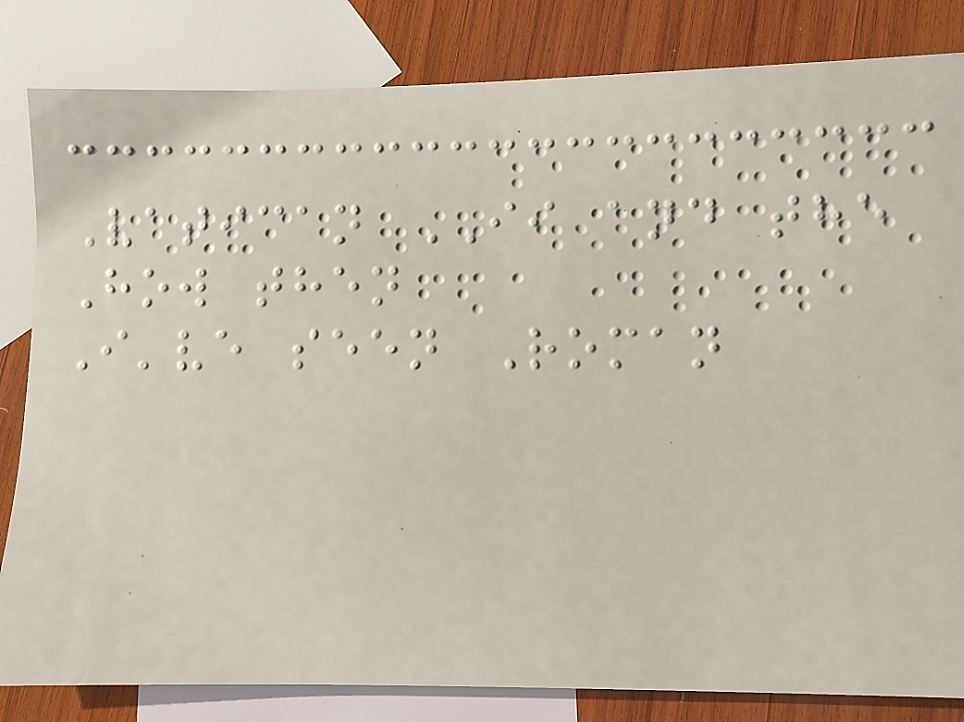Vatican II and the
How then
I've seen Roman
